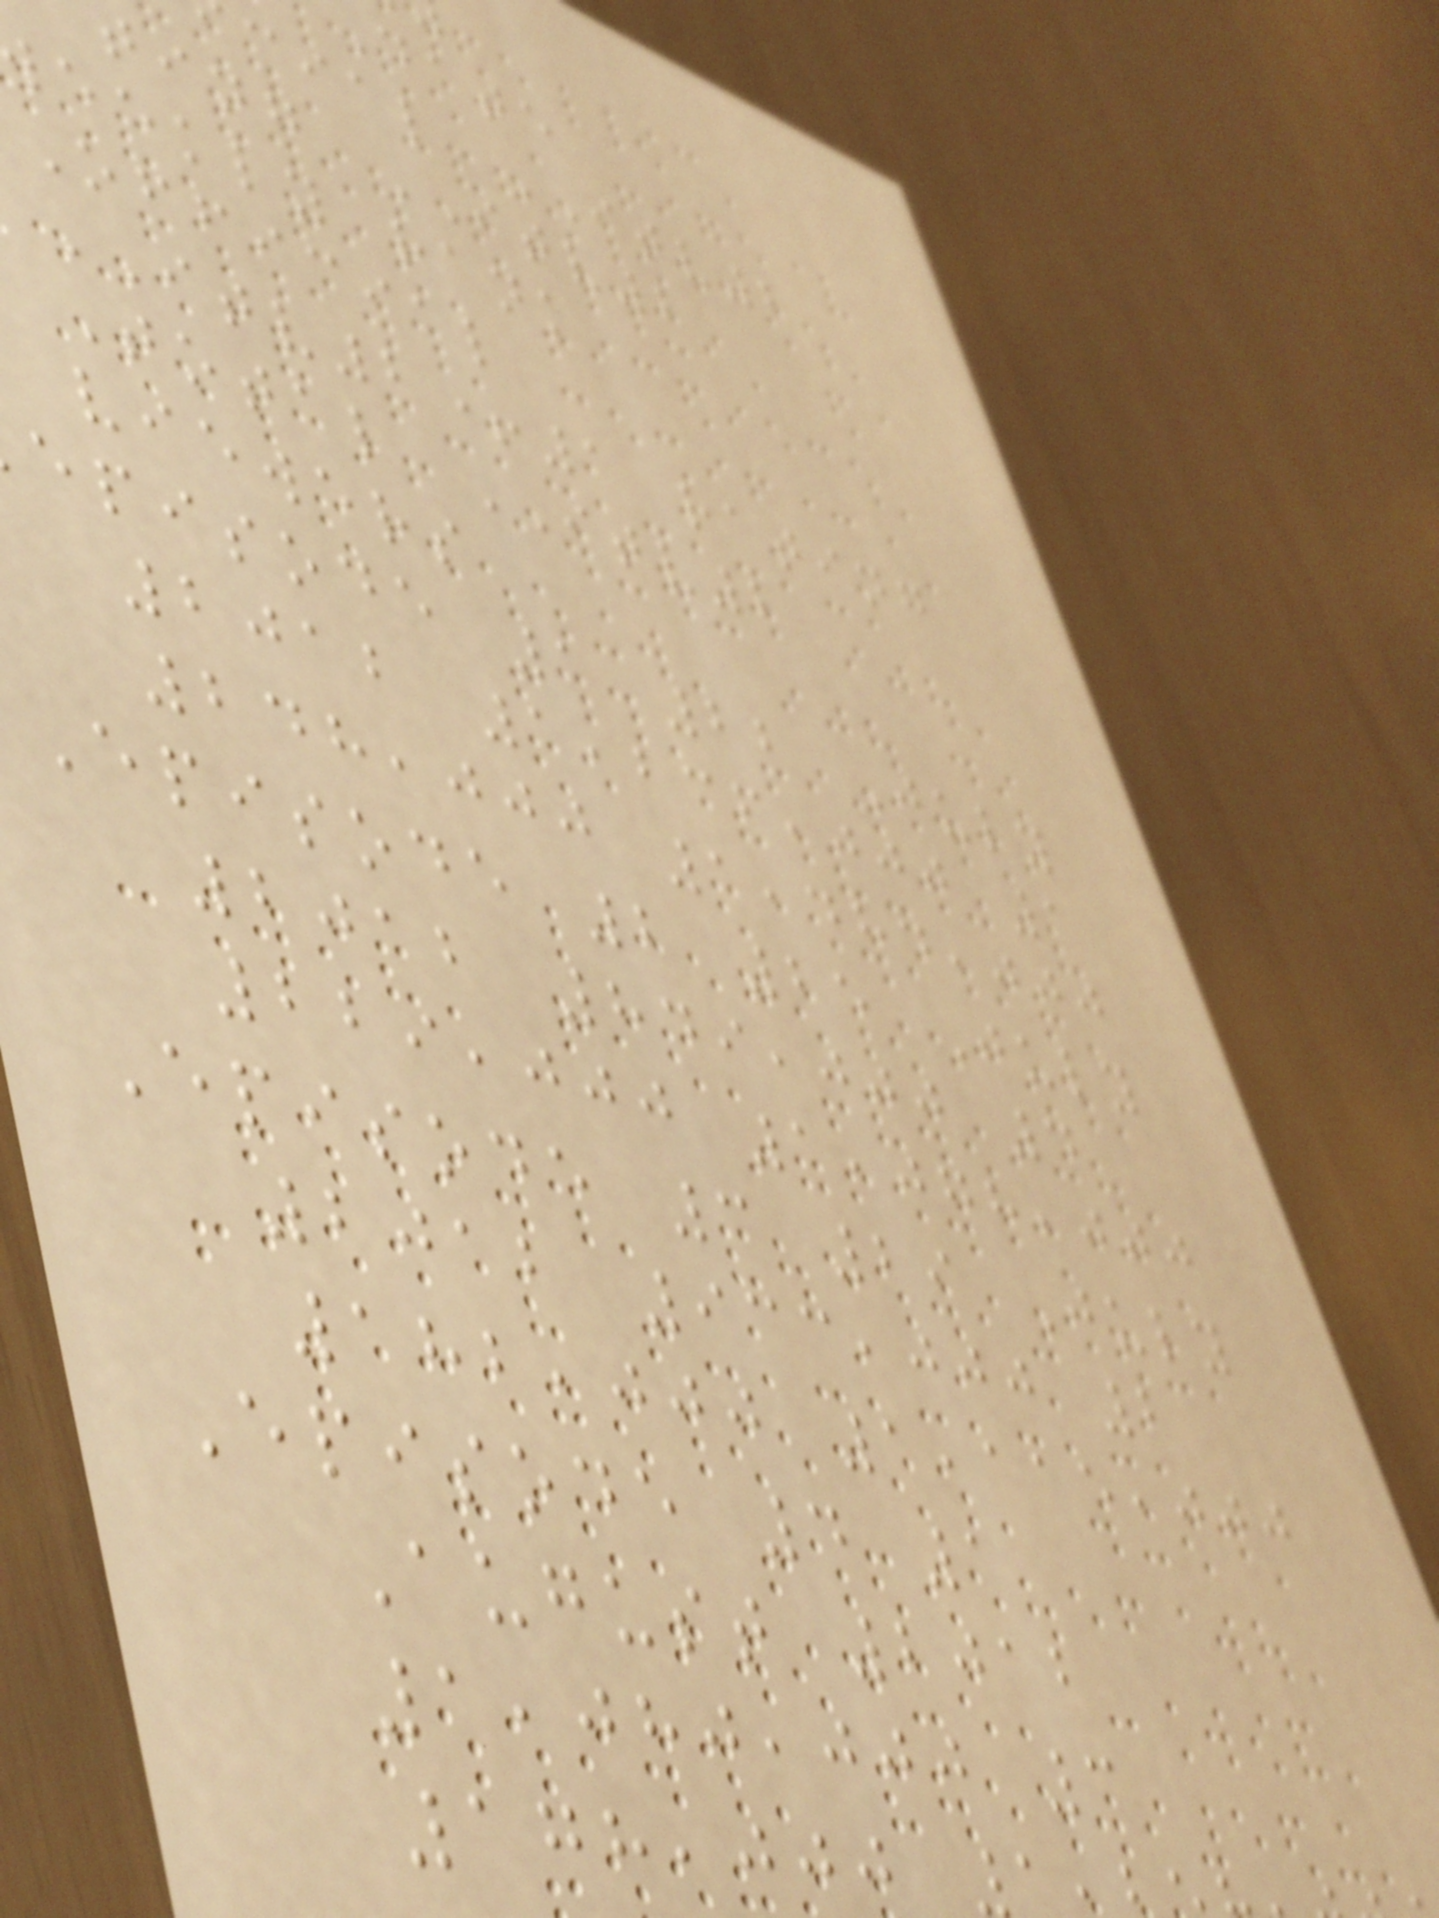date
cial ITV2
ting ITV2
eekly rank
Official
ITV2+1 rating
Total ITV2
viewers
episode 1 22 July
2012 1,236,000 1
248,000 1,484,000
Episode 2 25 July
2012 849,000 4
229,000 1,078,000
Episode 3 29 July
2012 933,000 2
182,000 1,115,000
Episode 4 1
August 2012
1,080,000 3
178,000
